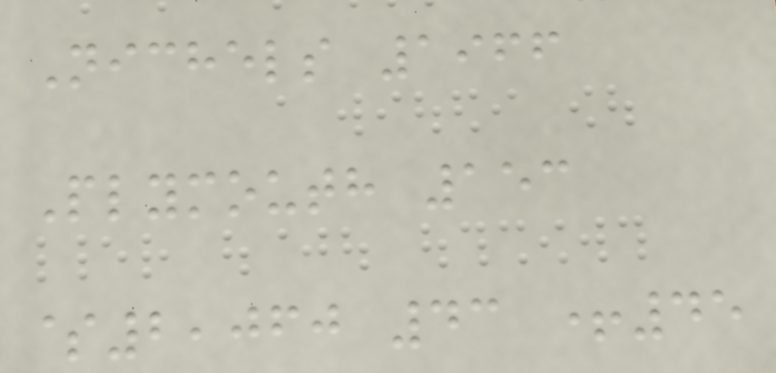Nichels 1966
Plymouth 153
$2,060 43 +45
